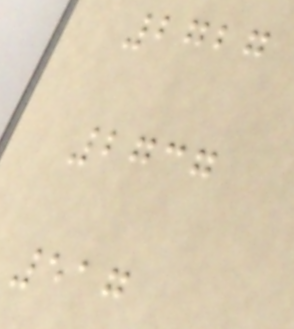2727
2737
517
